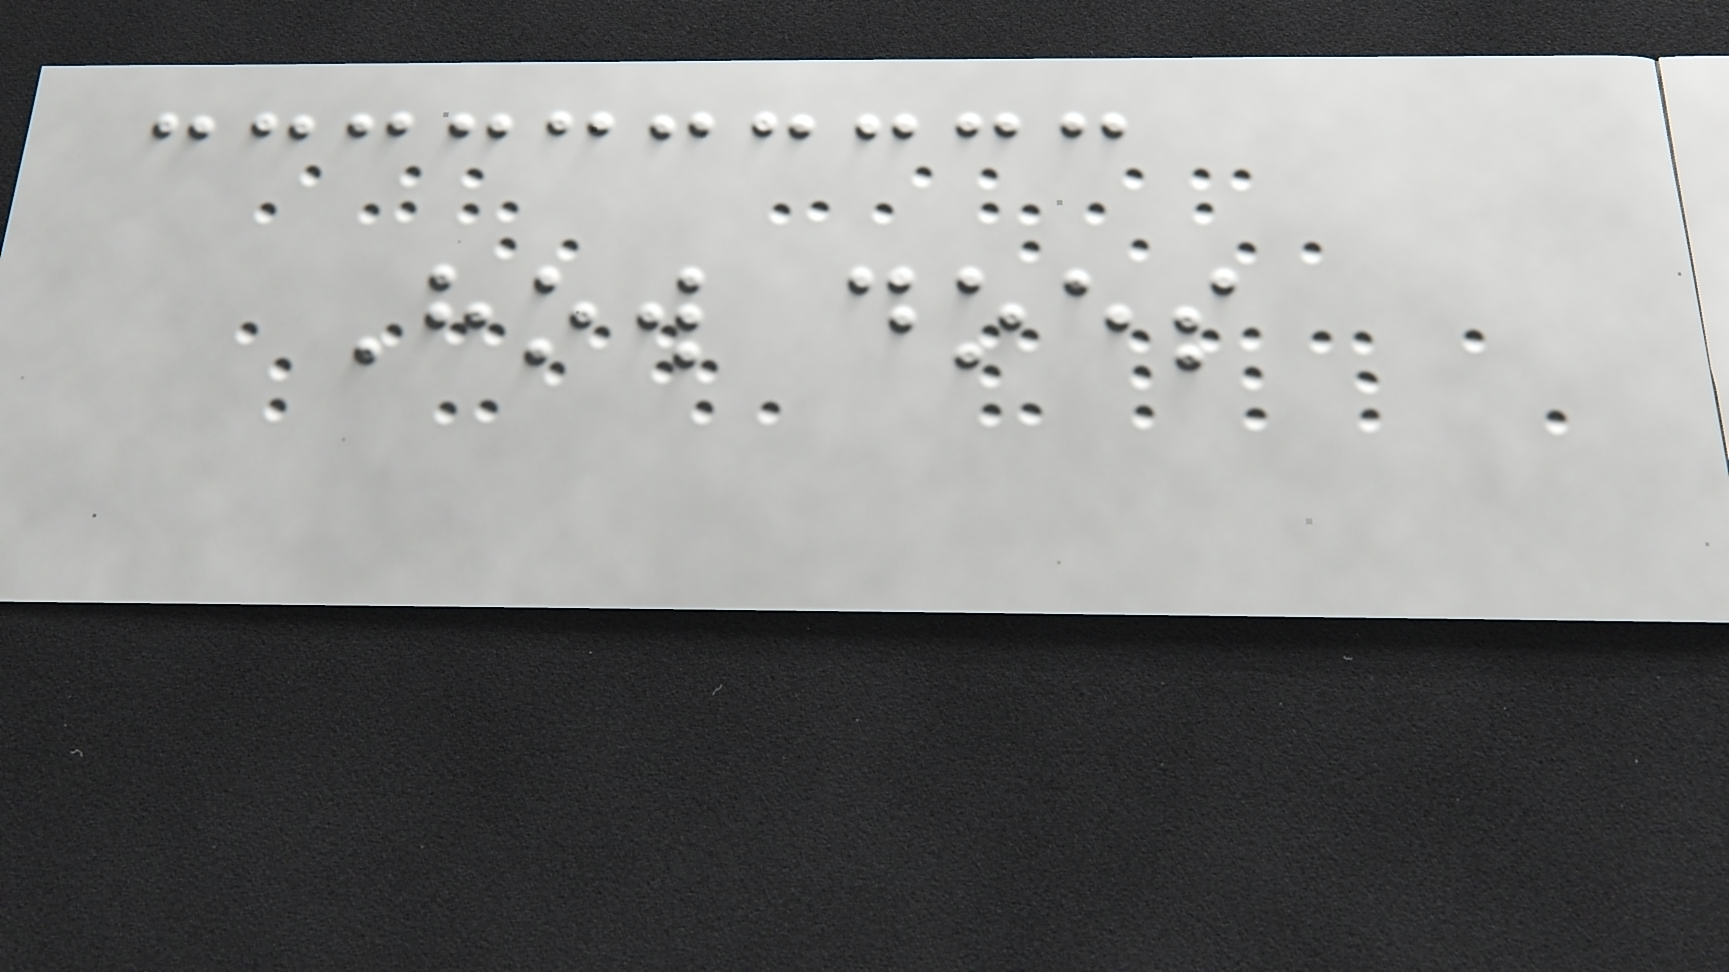How does
